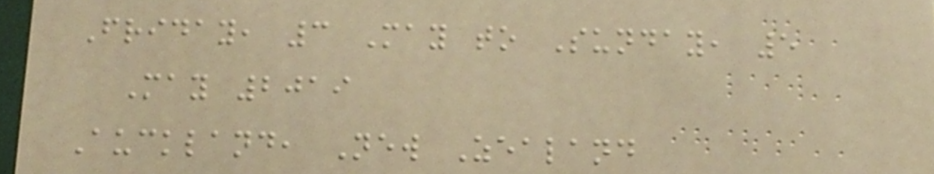Friday, 3 May to Sunday, 5
May 2019
Auckland, New Zealand
